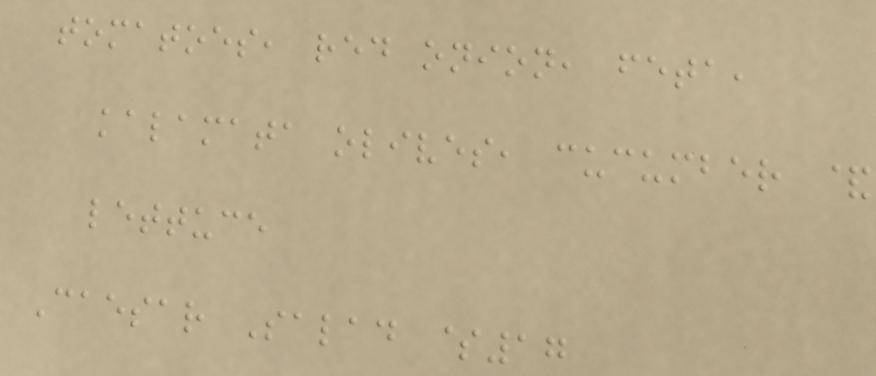tomatoes, red onion, feta,
kalamata olives, cucumber &
lettuce
Caesar Salad $17
